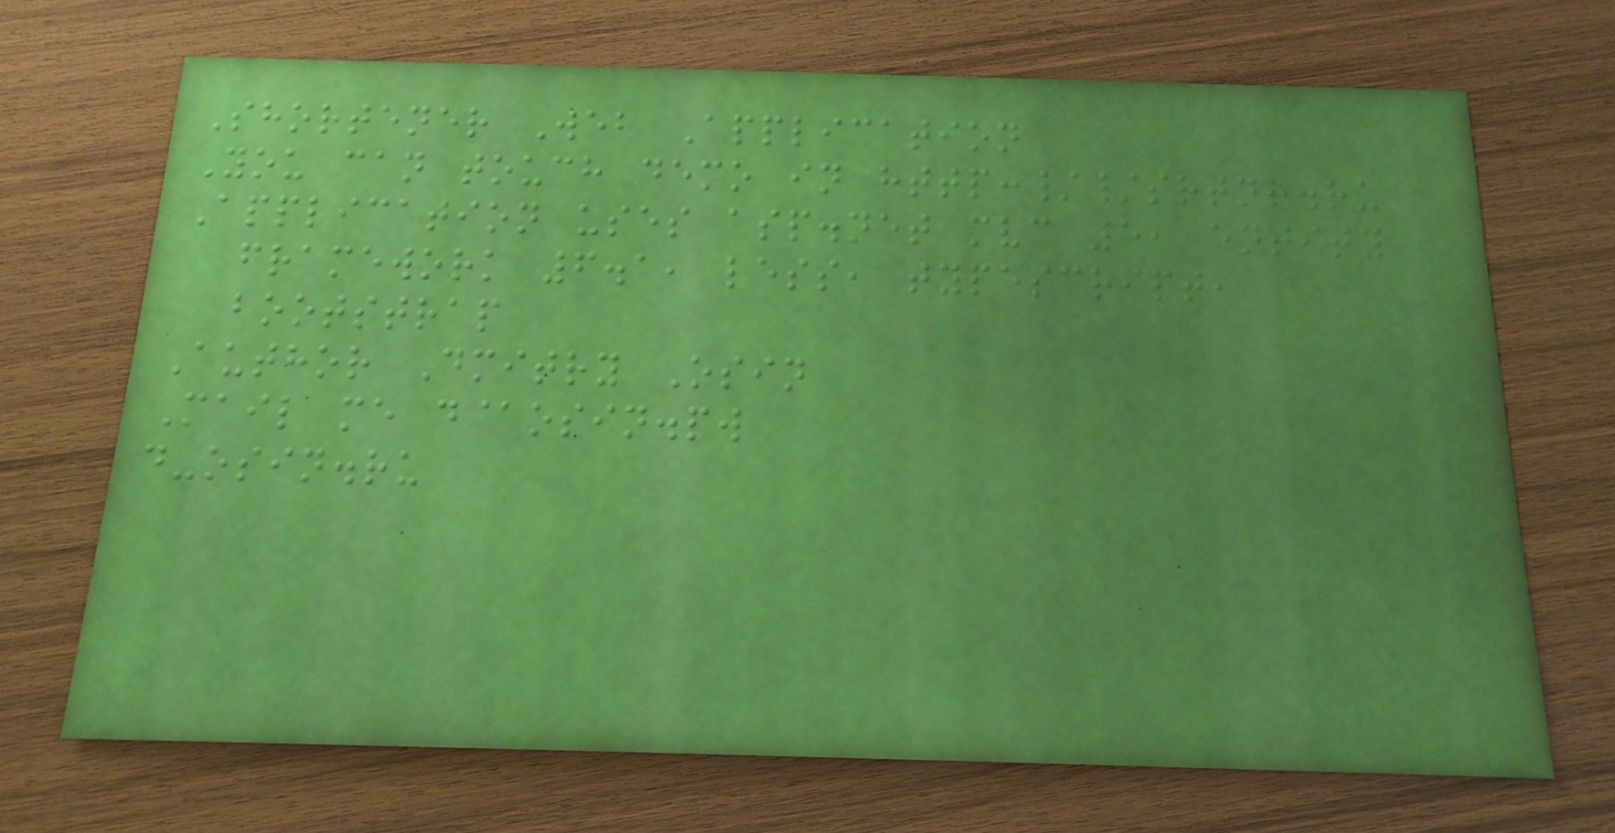Shortener Web Application
You can touch demo in http://srtnr.ru
Application uses asp.net mvc 5, entity
framework 6.1, less, typescript,
bootstrap
Author Dmitry Osin
Mail me d@osin.pw
d-osin.ru
